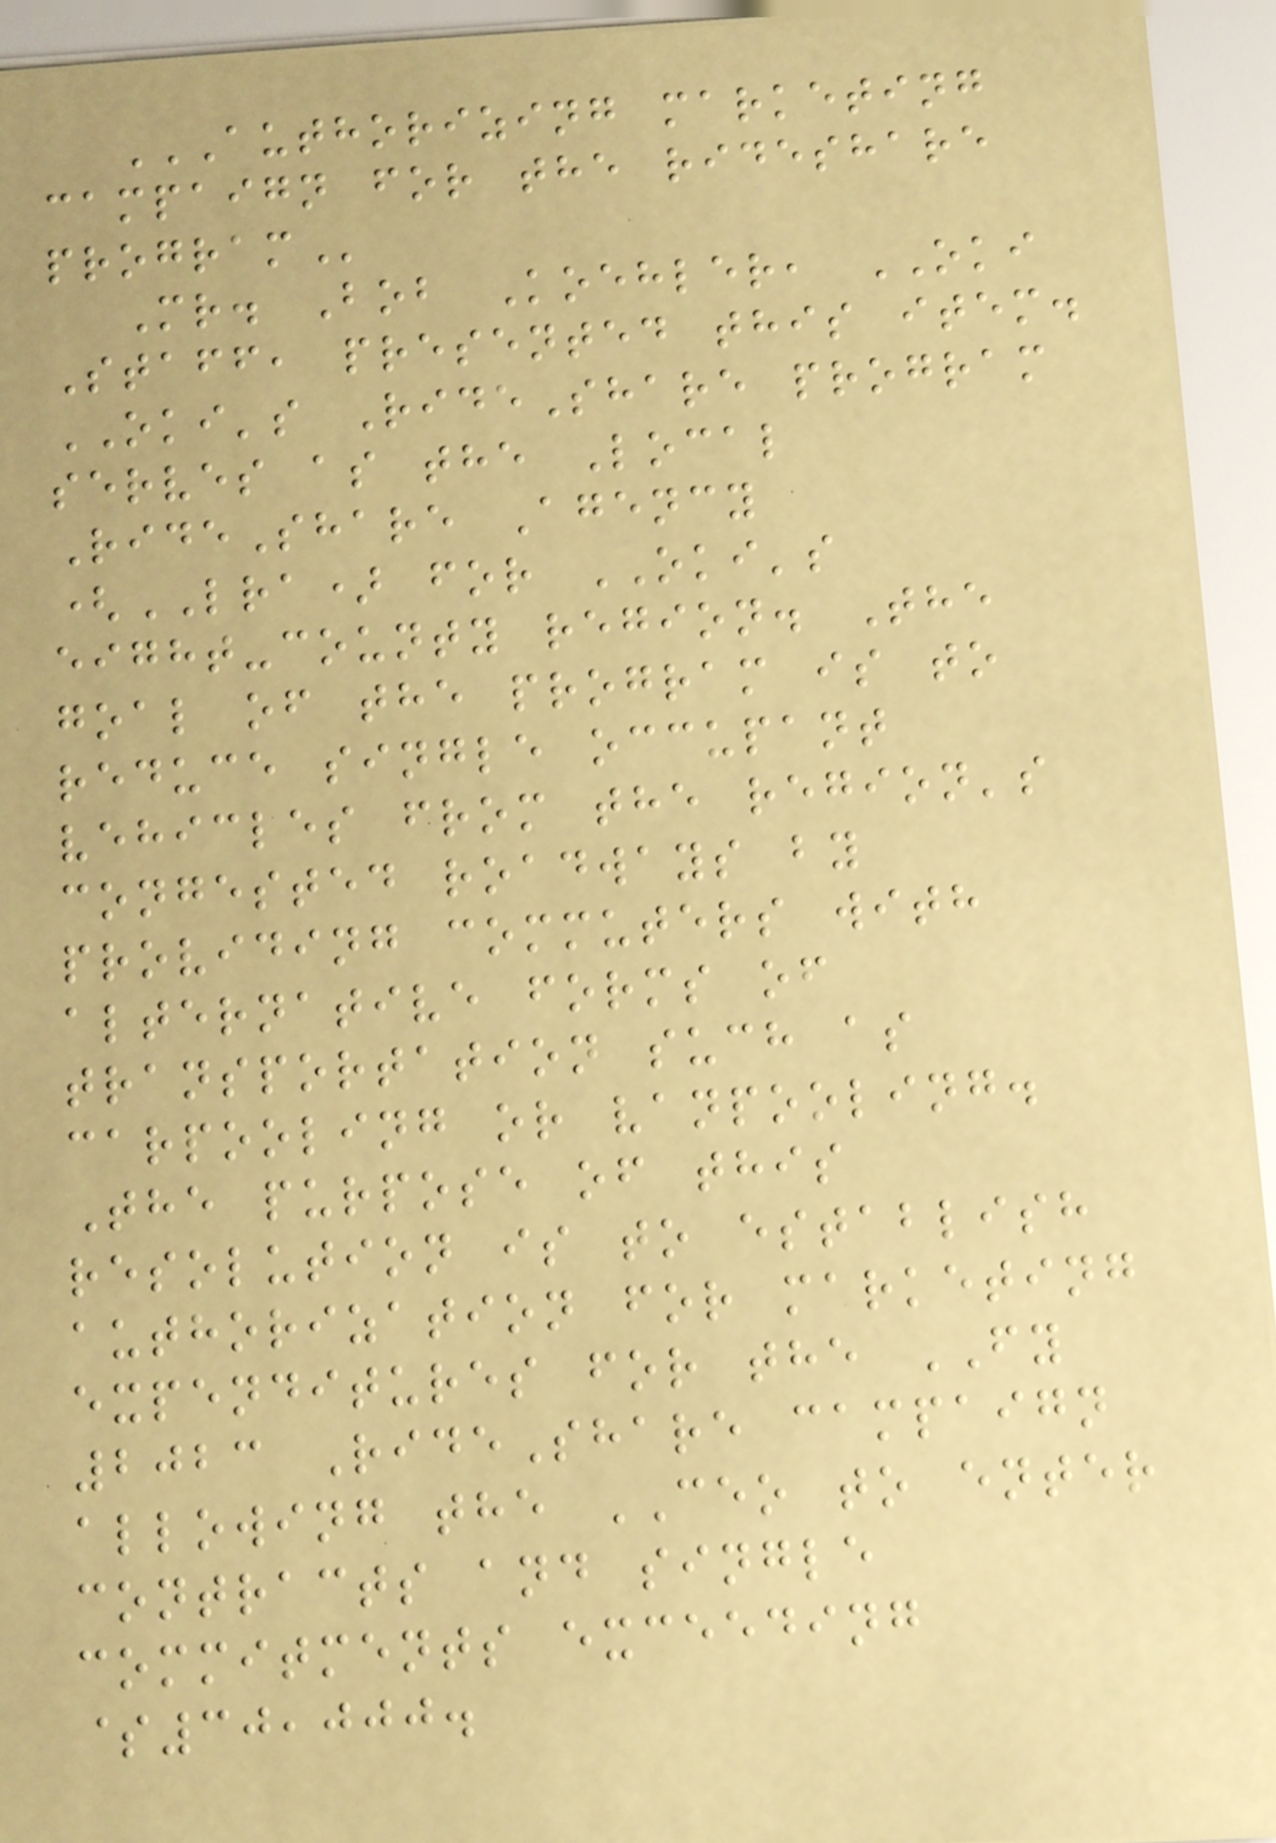AUTHORIZING MARKETING
CAMPAIGN FOR THE RIDESHARE
PROGRAM
Mr. Bob Koehler, OKI
Staff, presented this item.
OKI's RideShare program
serves as the Local
RideShare Agency
(LRA) for OKI's
eight-county region. The
goal of the program is to
reduce single occupant
vehicles from the region's
congested roadways by
providing commuters with
alternative forms of
transportation such as
carpooling or vanpooling.
The purpose of this
resolution is to establish
authorization for marketing
expenditures for the FY
2023 RideShare campaign
allowing the CEO to enter
contracts and single
commitments exceeding
$30,000.
